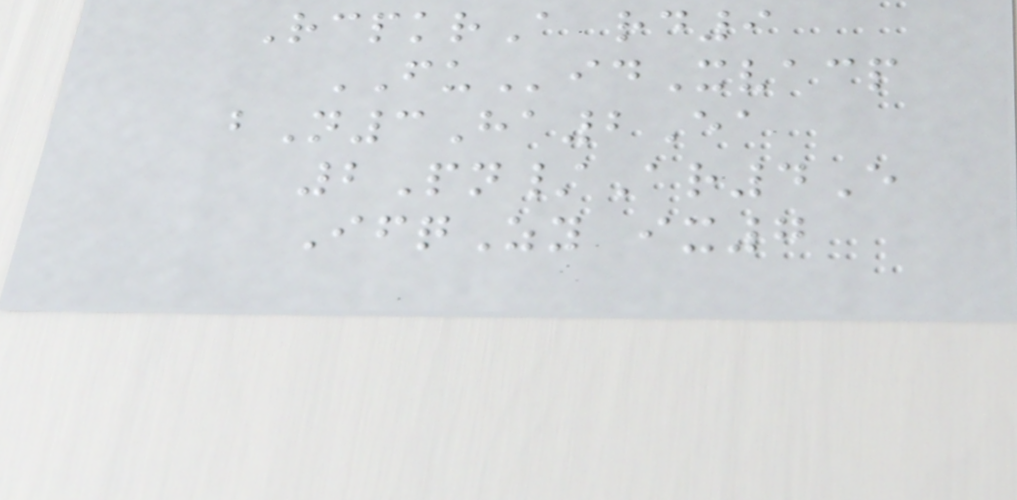RcpkrA rd9
FUidXvacp
bN3Ha2Ea
2Pn/Ar4E
IfqZy ix7
